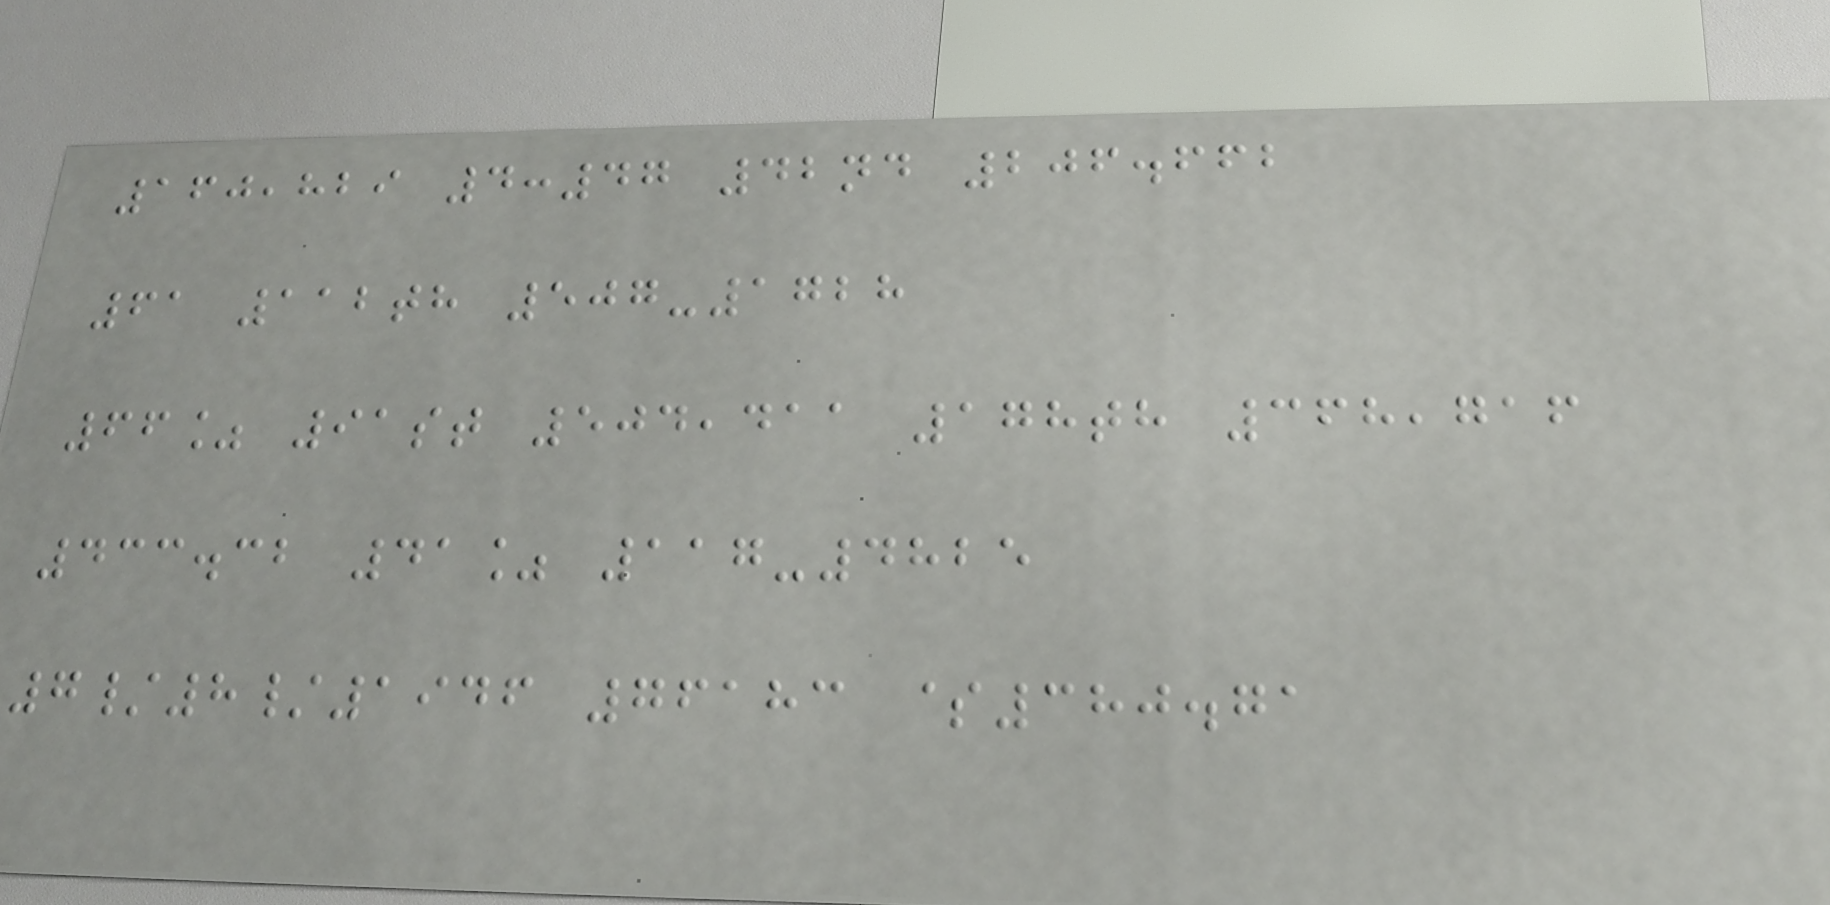160,829 4:47 42nd 206.662
61 112th 507-1728
66% 91st 504,411 178th 368,716
433.32 41% 117-4825
7/8/1946 76183 $380.71
